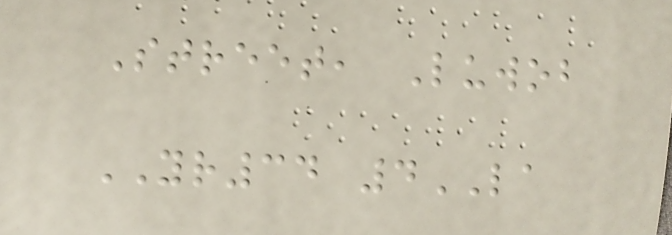Street, Luwob
YR34 4LA
